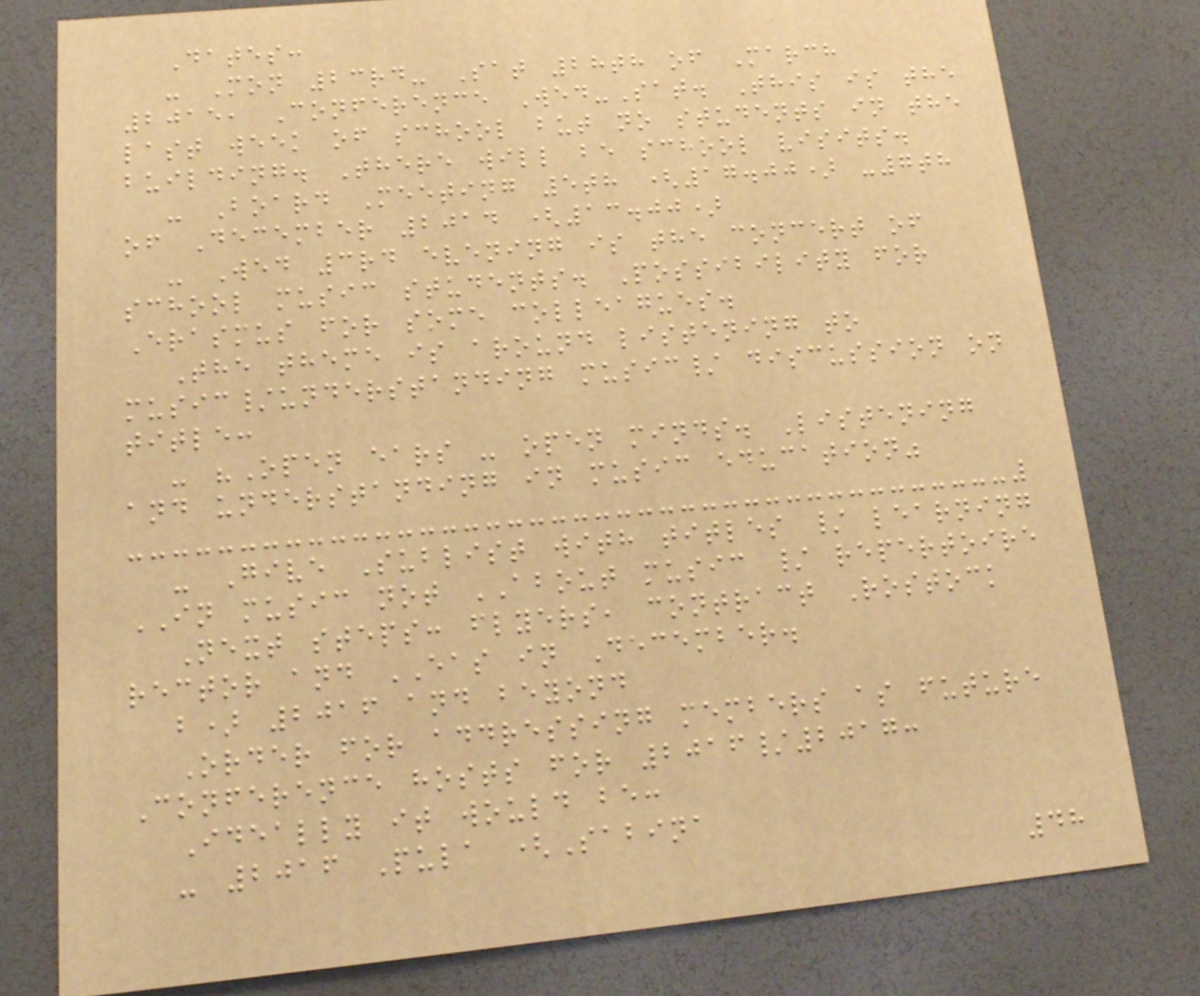Dates:
- Mon 23rd- Sat 28th of March
2015, Conference Wed-Sat. This is the
last week of school but no students in the
building. There will be school visits.
- Board Meeting 5th (17.00) -7th
of December 2014 (13.00)
- Wed 3rd evening is the concert of
school music students. Possibility for
Erasmus for some colleagues.
The theme is around listening to
music/understanding music/ discussion on
title:
- "Open ears - open minds. Listening
and understanding in music education"
- Give Sublist with titles / learning
IN music not ABOUT music / repertoire
Next steps: flyers, contract Rostock
rector and EAS in December.
b) 2016 and beyond
Order for addressing members as future
Conference hosts for 2016/2017:
Ideally it would be:
- 2016 Pula (Sabina
48
